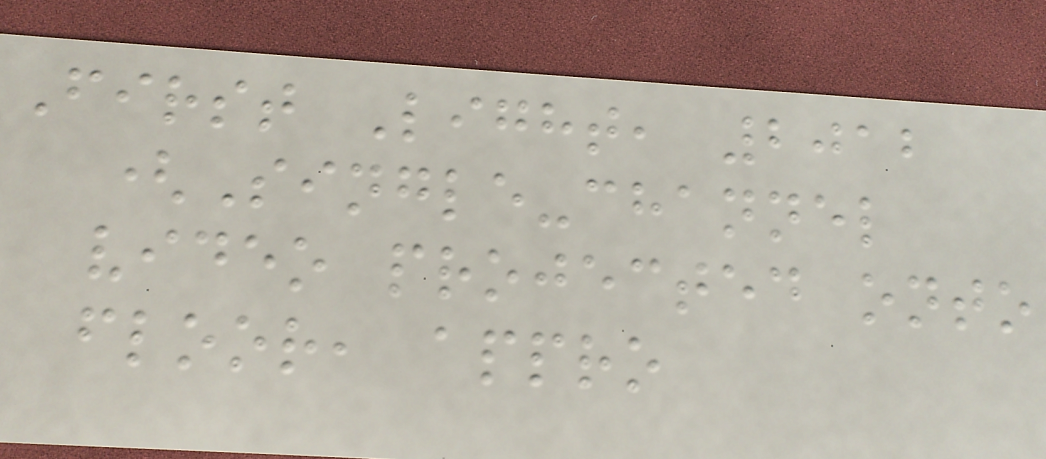First Light, 2012
(Single-channel
video projected onto
floor, appro
